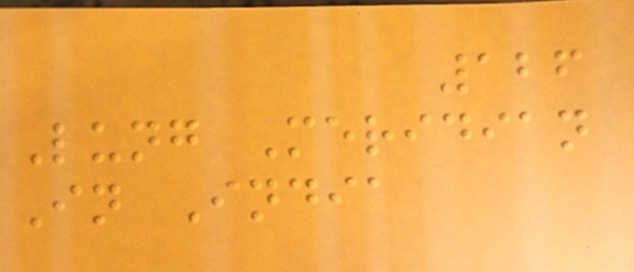126
Lung Meridian
In India
